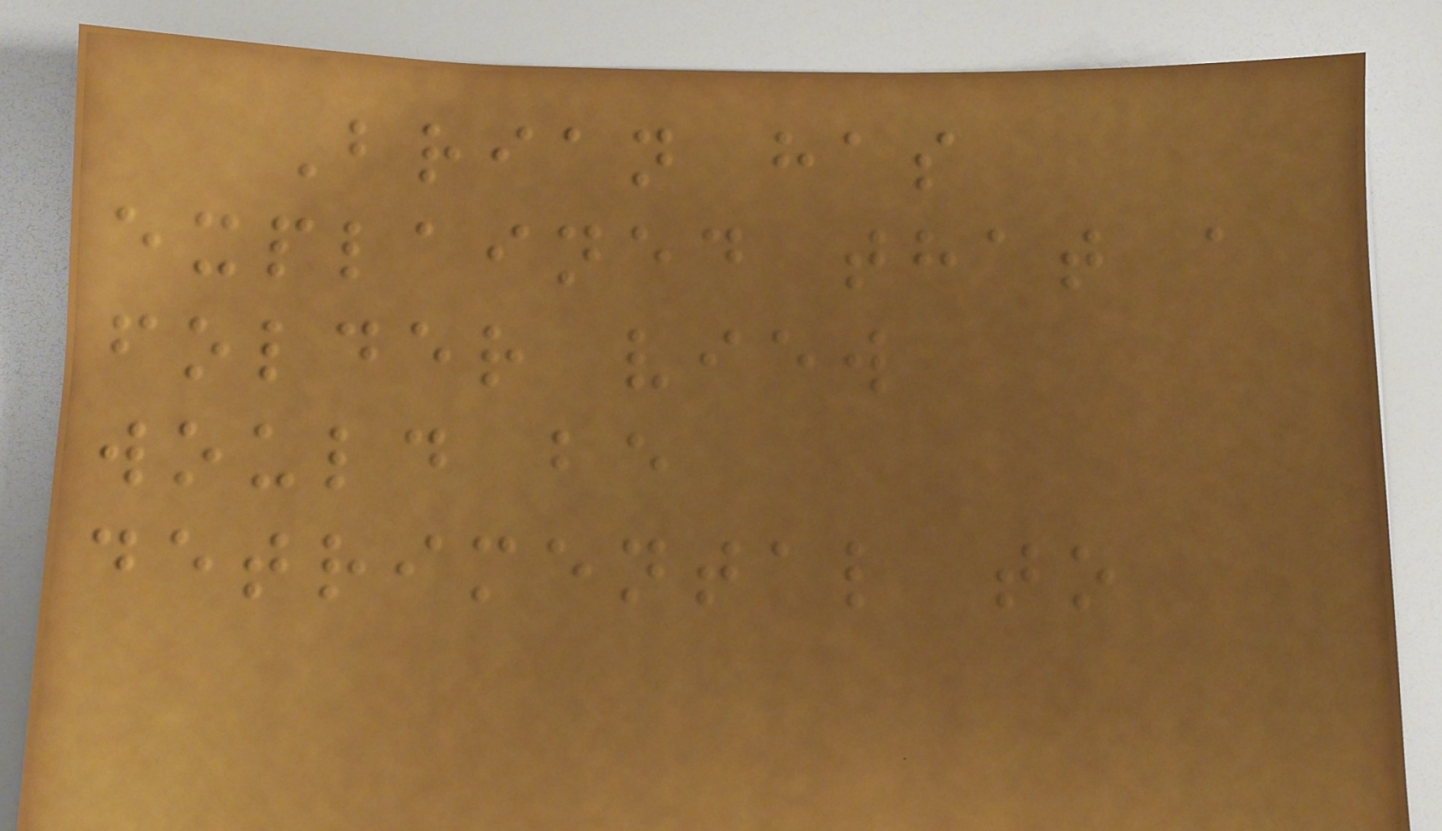Brian has
explained that a
folder view
would be
detrimental to
